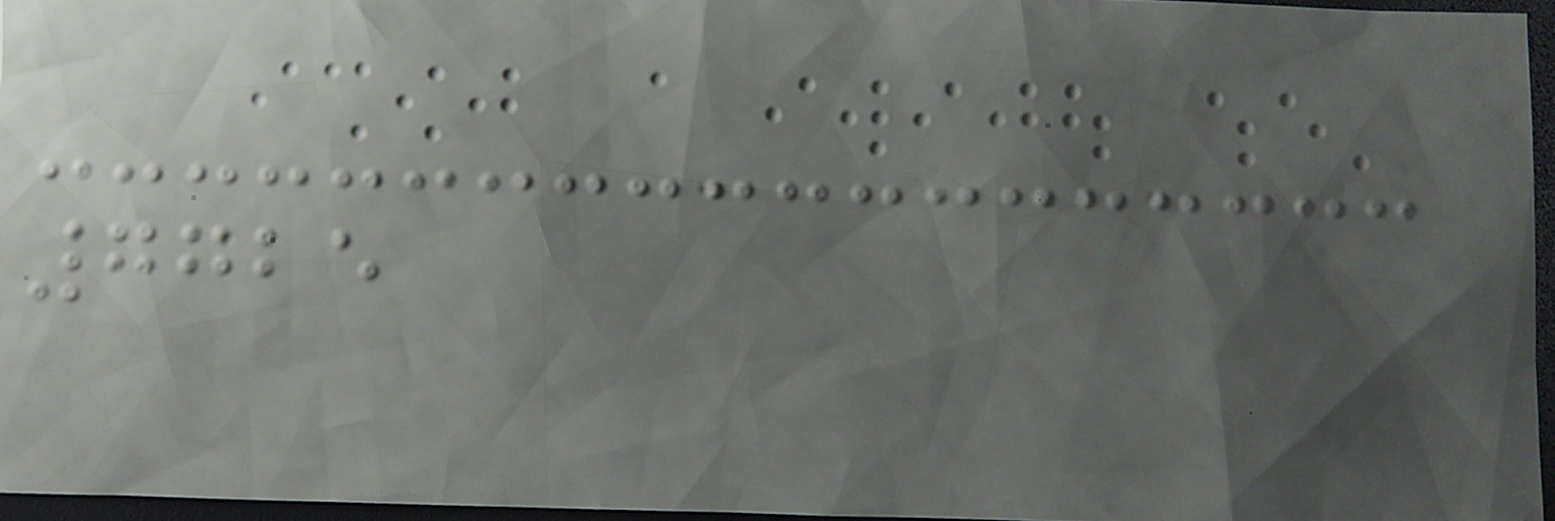7725
